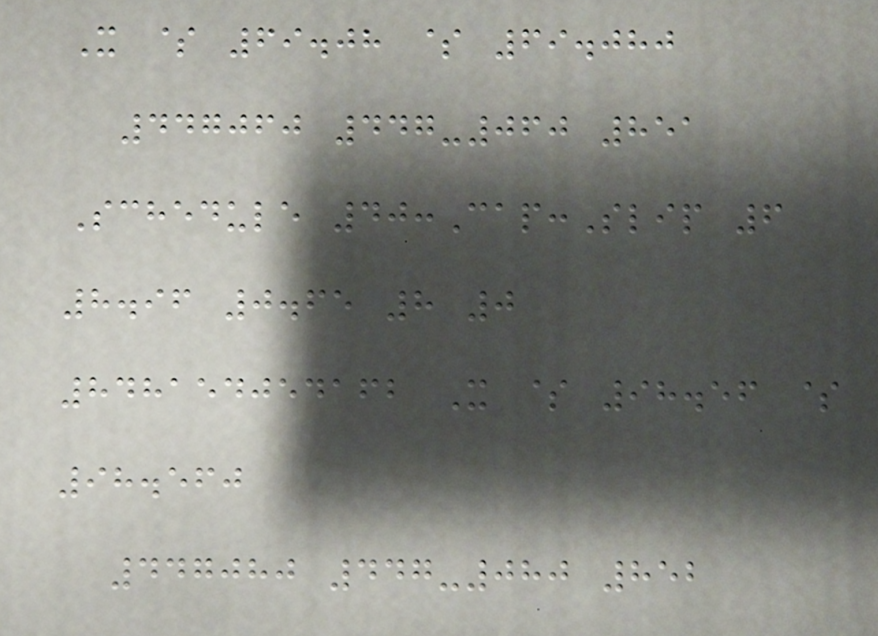X $ 69.08 $ 69.080
447060 447-060 851
Schedule 40:Cap:Slip 6
8.96 0.65 8 0
848154054162 X $ 98.56 $
98.560
447080 447-080 852
